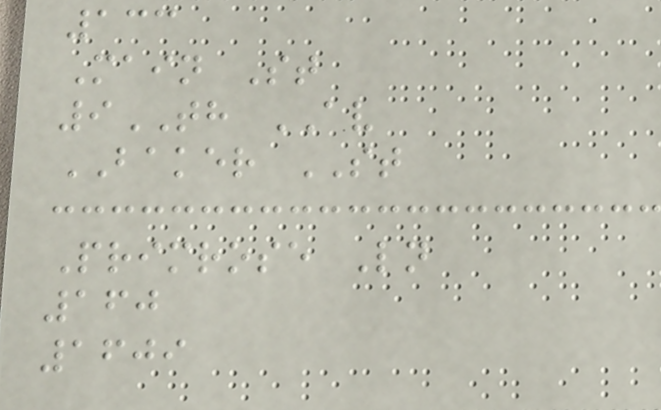133
Main St
9TH AV
BAKER ST
Primrose Ln
160
1609
